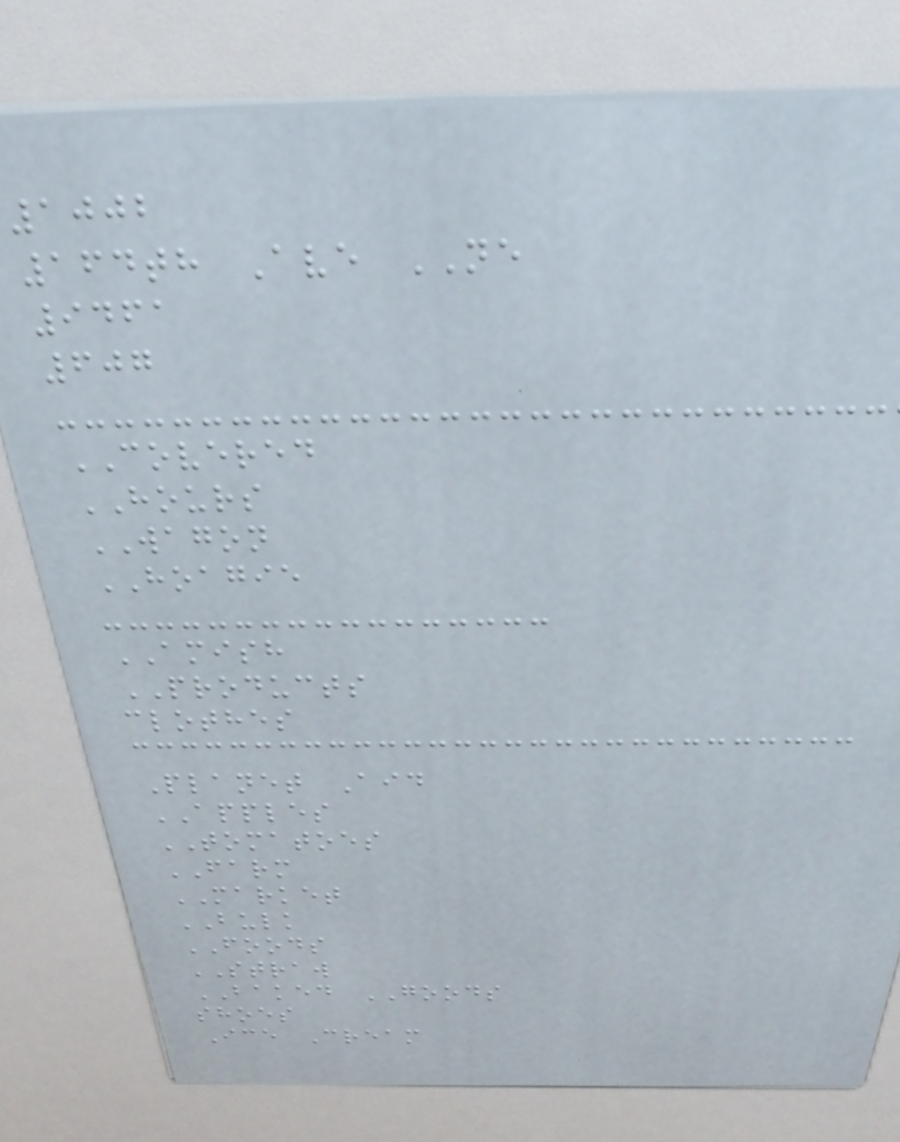1002
164th Ave NE
9461
607
COVERED
HOURS
WAGON
HOAGIE
AMISH
PRODUCTS
clothes
Planet Aid
APPLES
TOMATOES
FARM
MARKET
BULK
FOODS
STRAW
BAKED GOODS
shoes
Ice Cream
